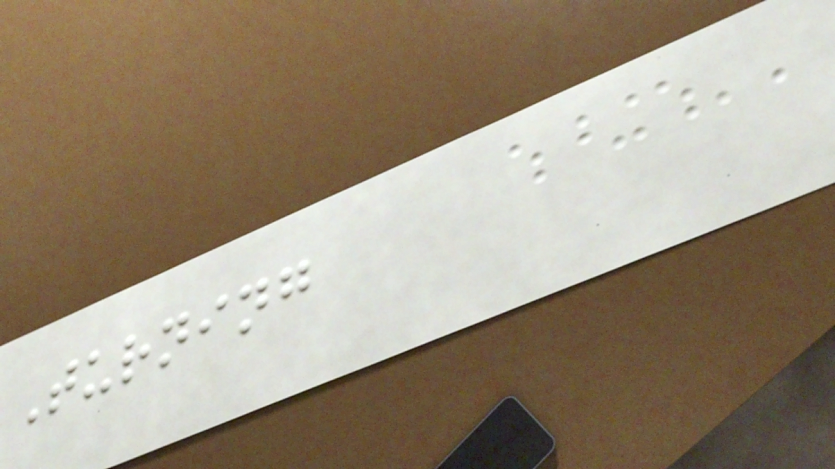Turning
